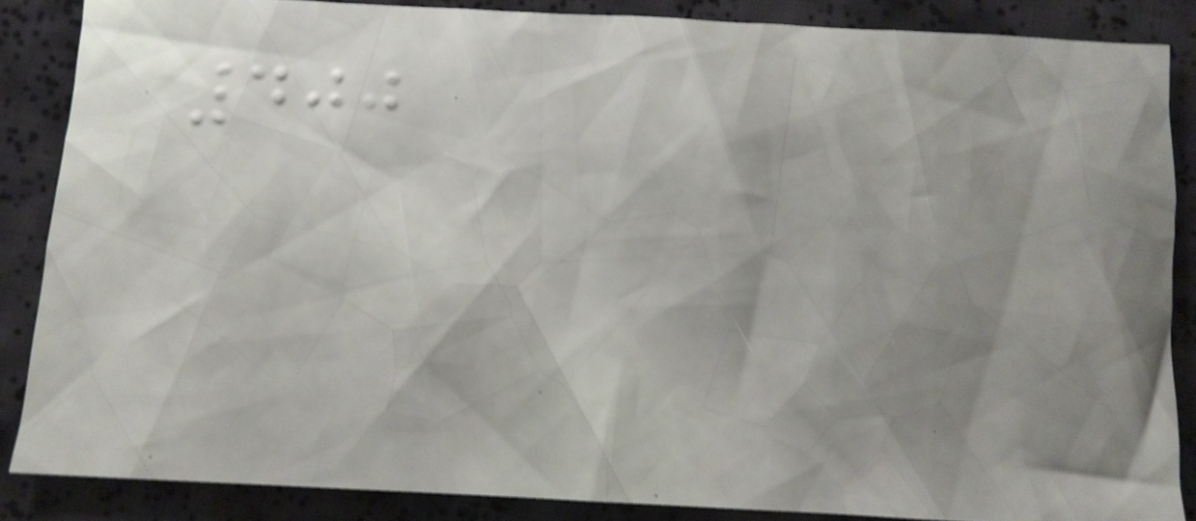400
